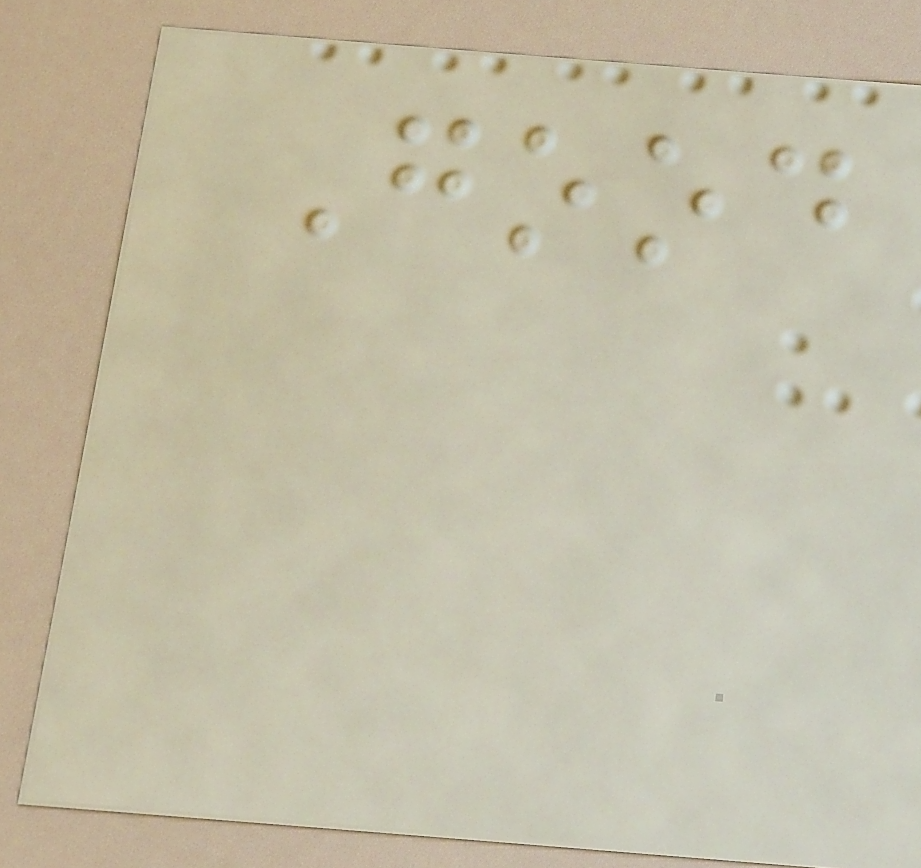Good
